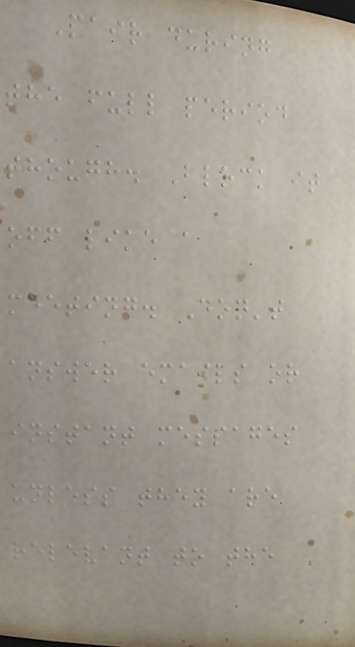Pair during
the full period
though. Block it
off like a
meeting. Don't
answer emails or
instant messages
unless they are
relevant to the
